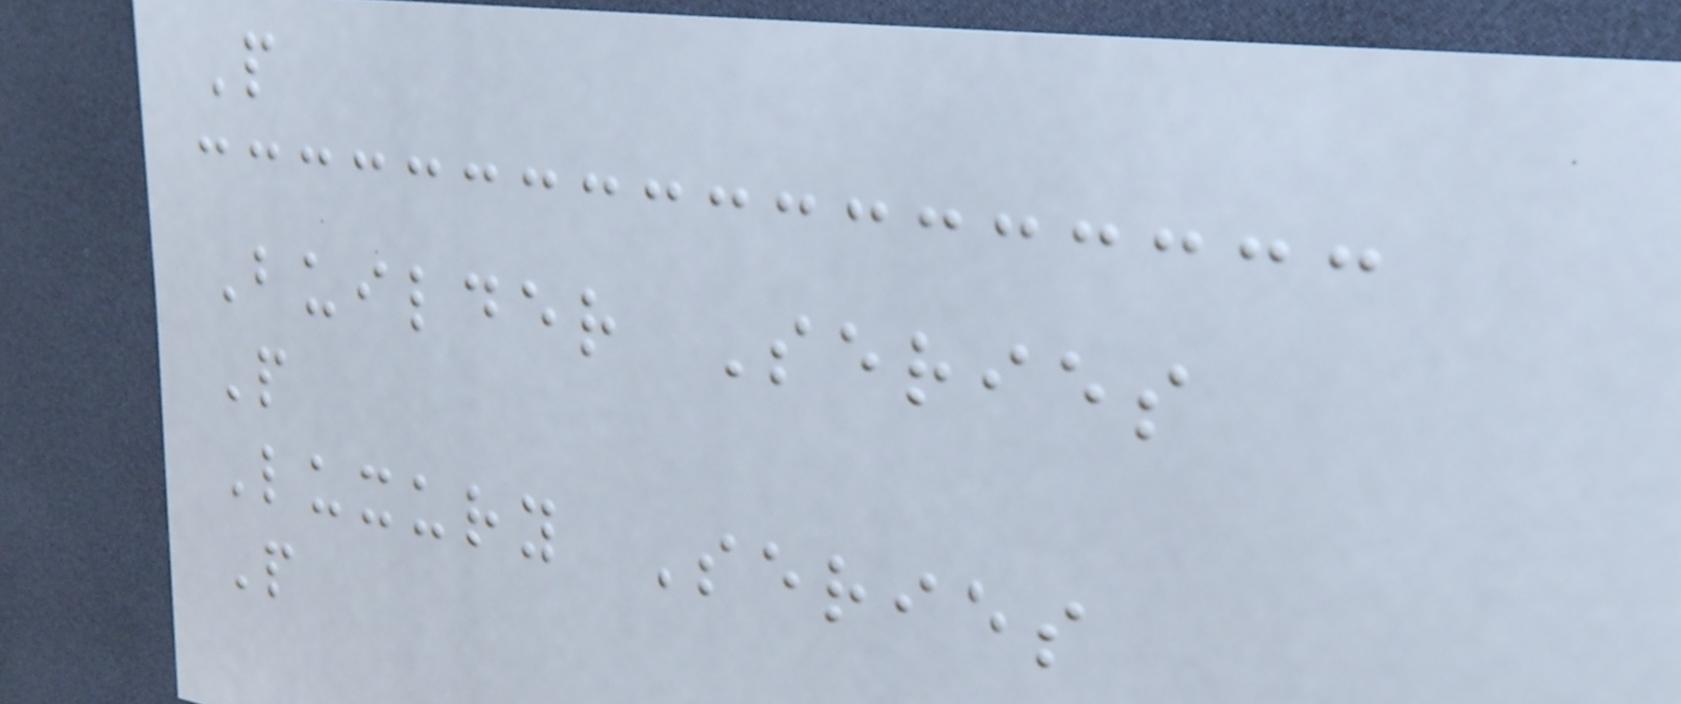P
Builder Series
P
Luxury Series
P
